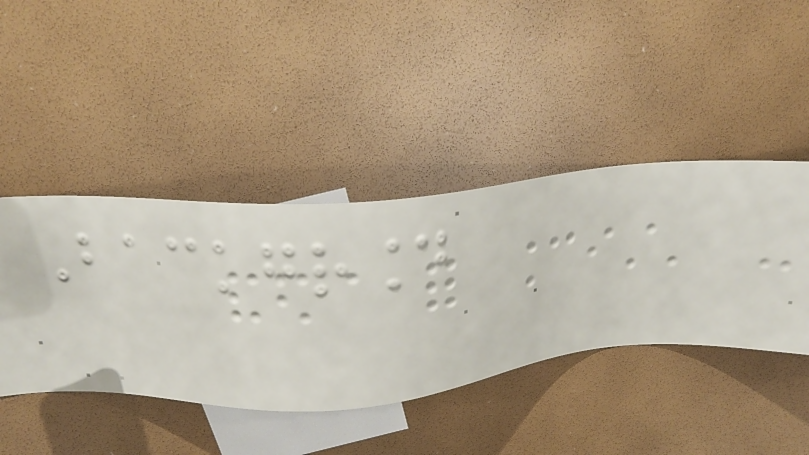Background
